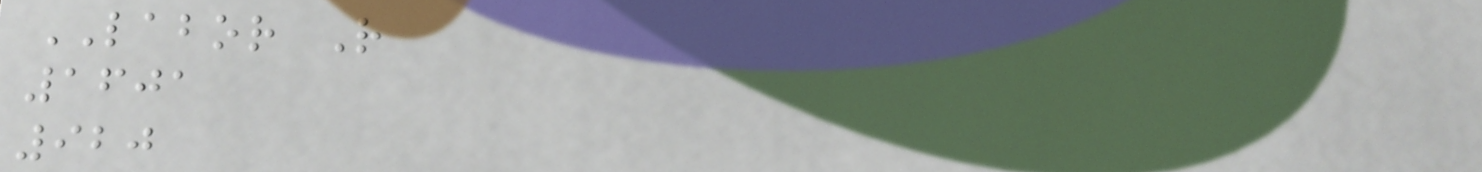LABOR R
1601
920
